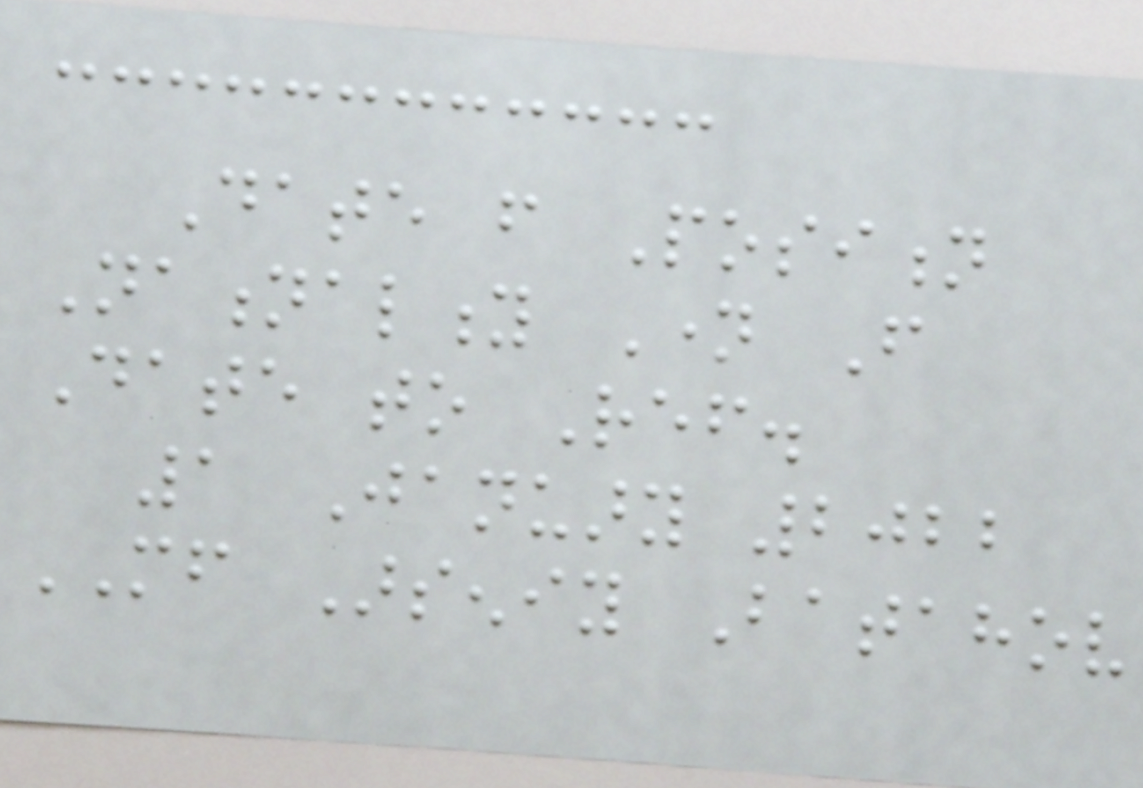Date from Position
Nationality Name From
Date to Ref.
1 January 2022
MF Arseniy Batahov
